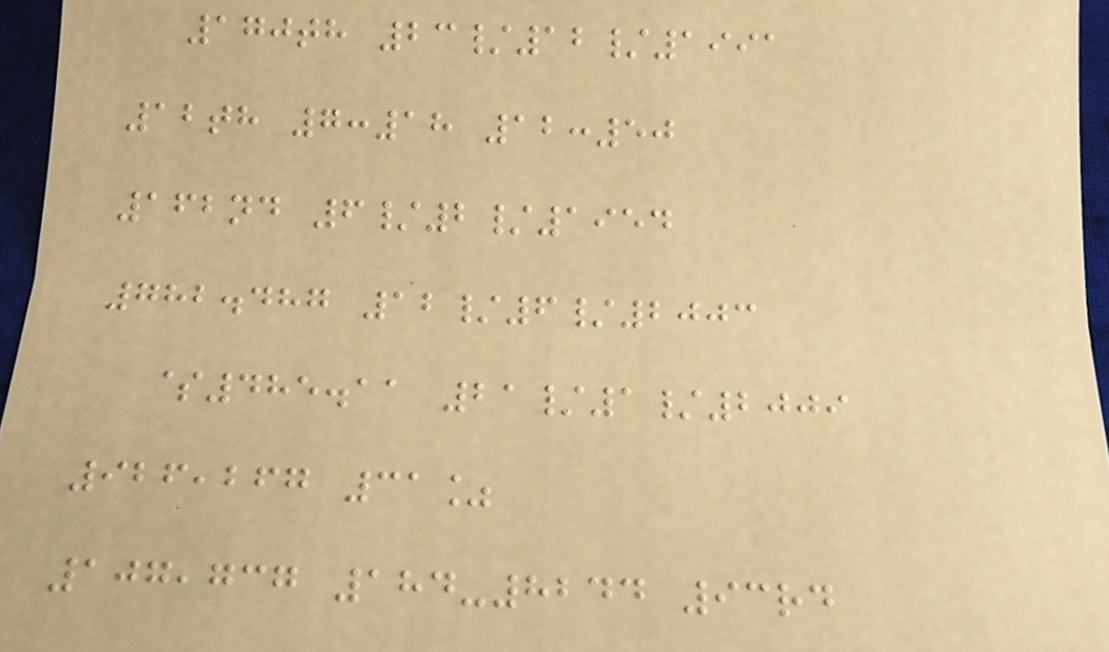170th 23/12/1991
12th 7:18 12:50
162nd 6/2/1954
782.487 12/6/2003
$485.11 21/1/2009
926,267 31%
107,737 184-8244 93rd
